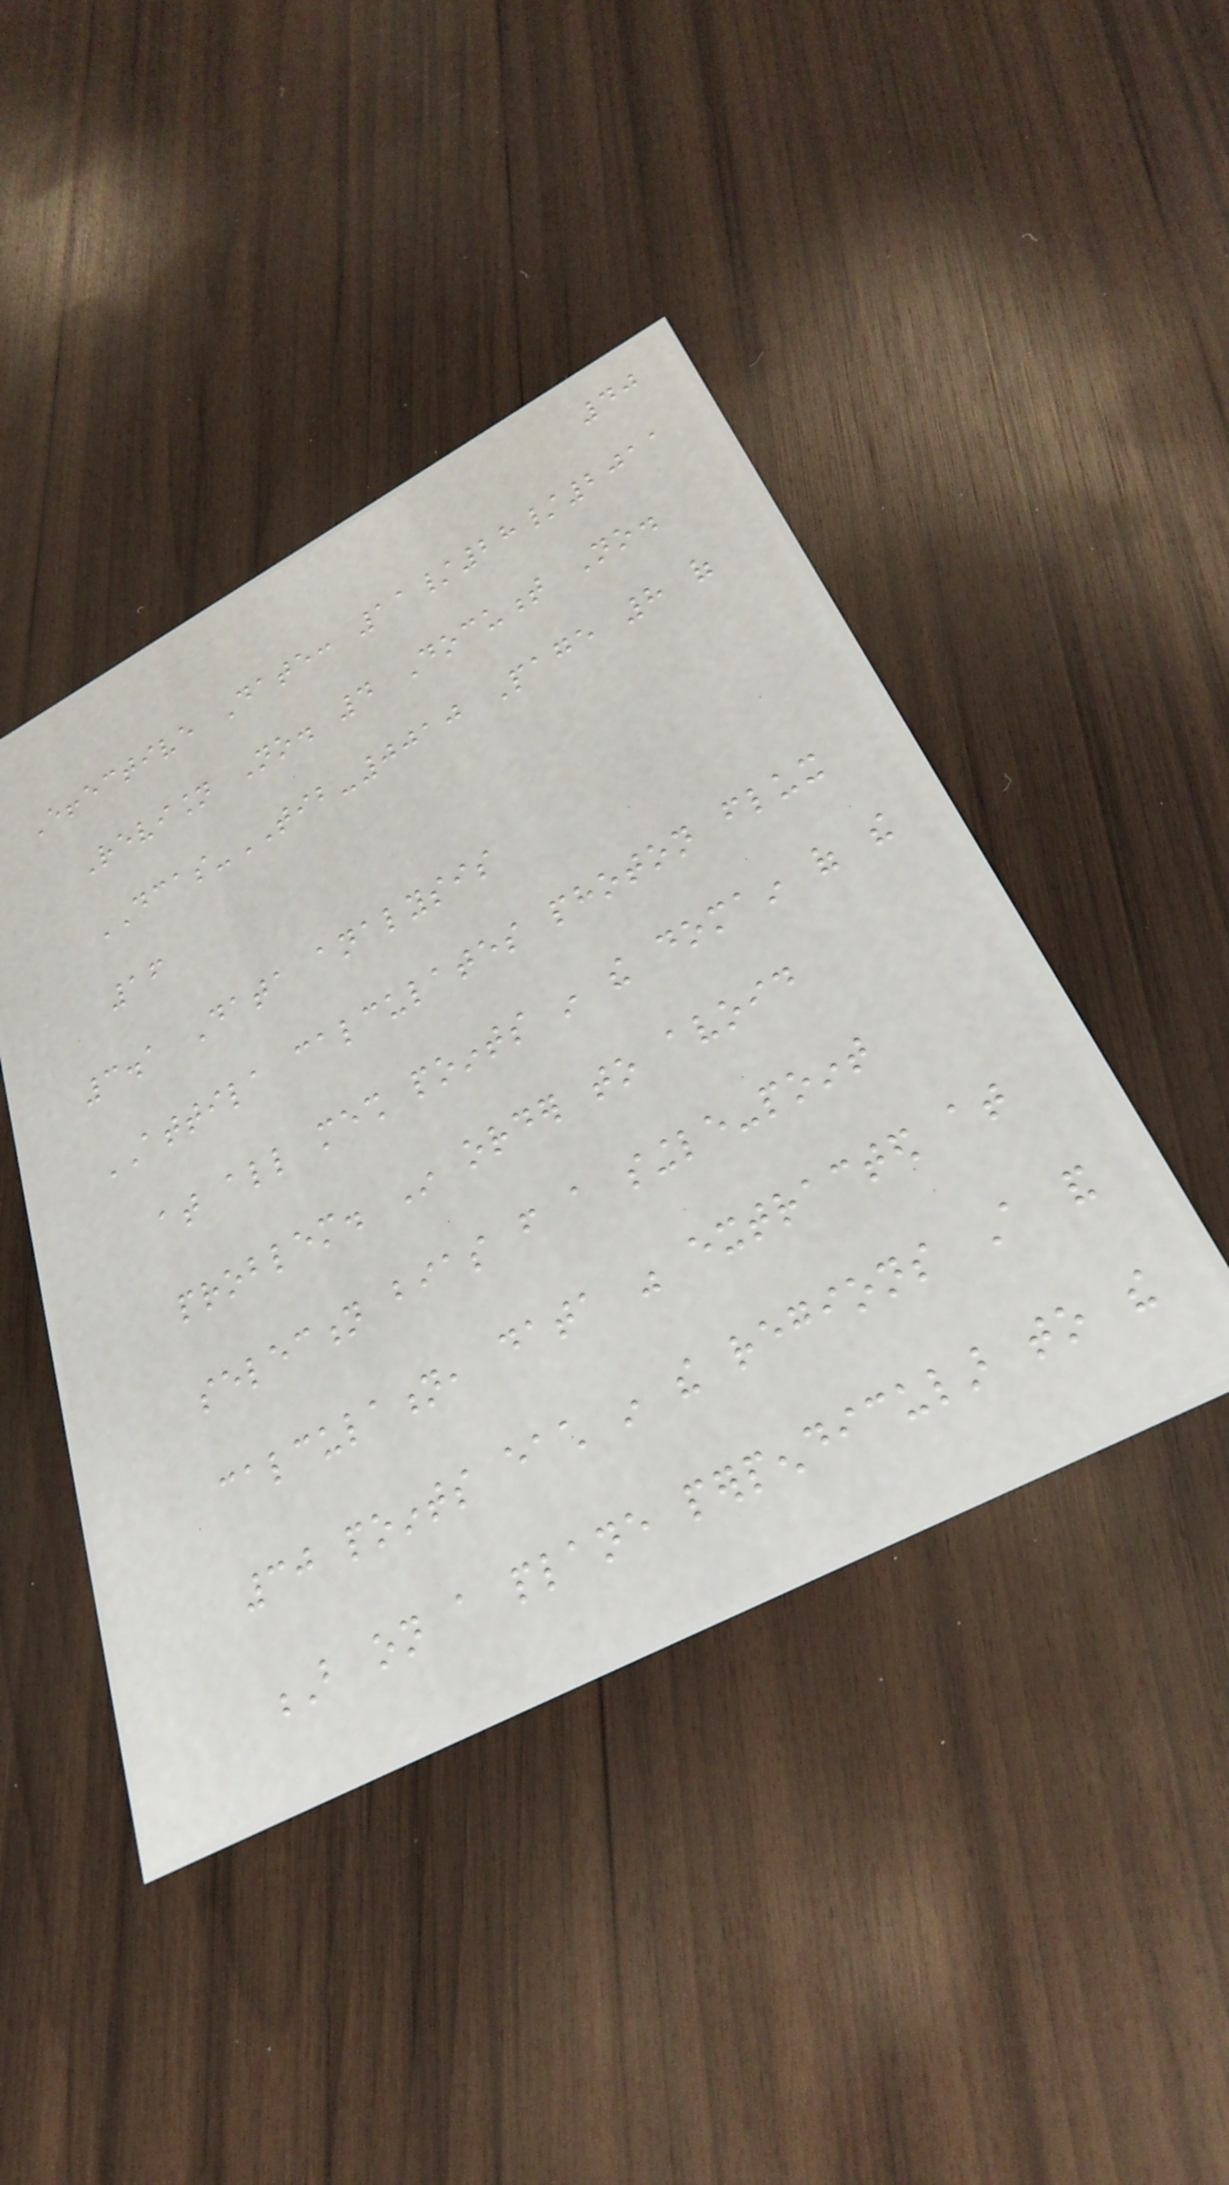40
Effective Date: 11/28/2011
Revision No. 4 Document No.
DCAS-TIB-0010 Page 8 of
16
3.1 Data analysis
ATTILA calculates photon flux
at all mesh points in the domain of the
problem. In order to avoid
selection bias from a single-point
calculation, data was extracted at
30 points each in the regions A and
B on a plane perpendicular to the
